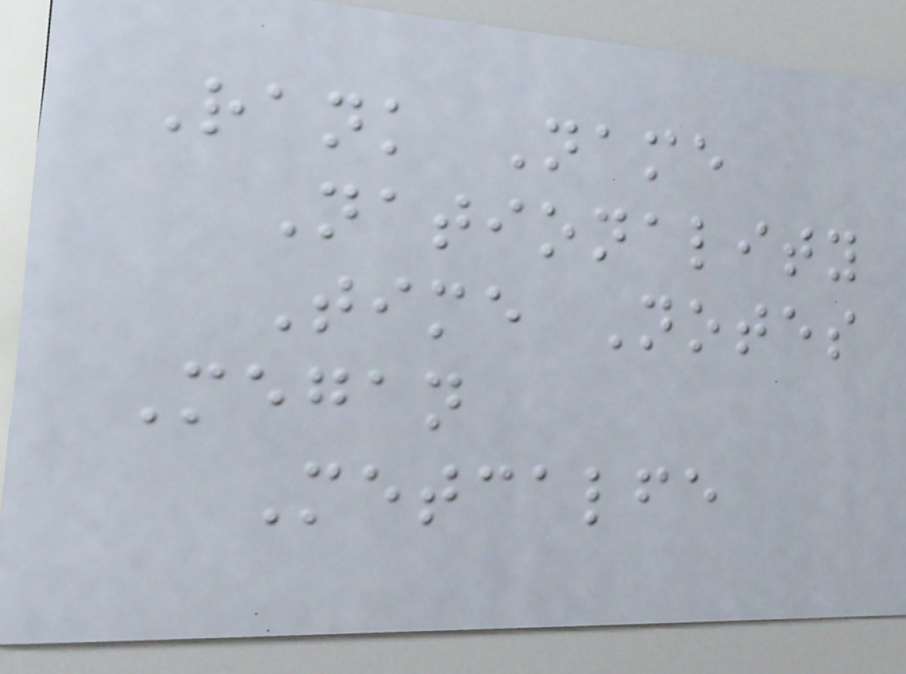Rank Name
Nationality
Time Notes
Megan
Metcalfe
